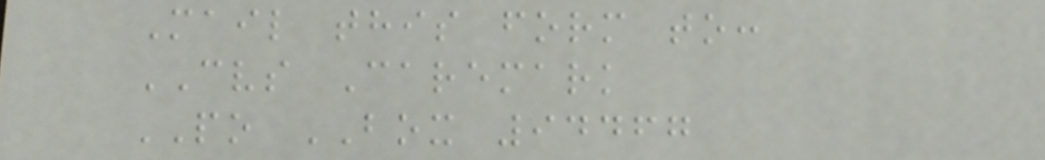Mail this form to:
CVS Caremark
PO BOX 94467
